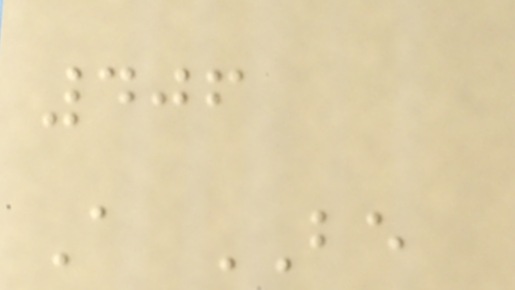406
A BE
